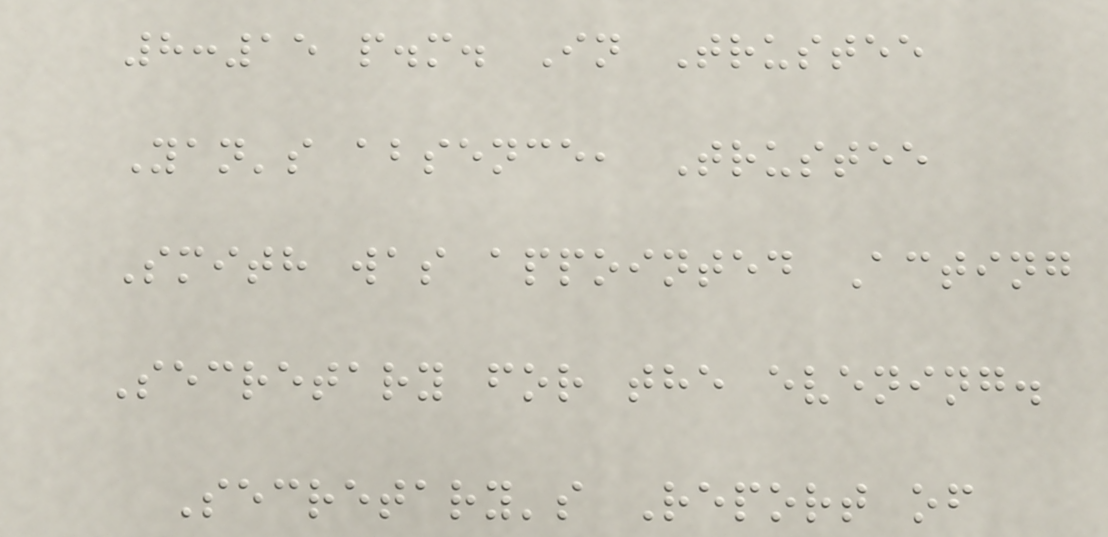8:15 p.m. In Trustee
Yan's absence, Trustee
Smith was appointed Acting
Secretary for the evening.
Secretary's Report of
